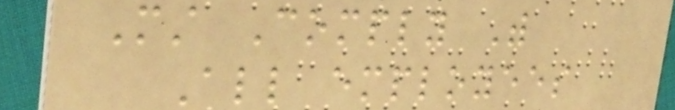Must Comply With
All employees
